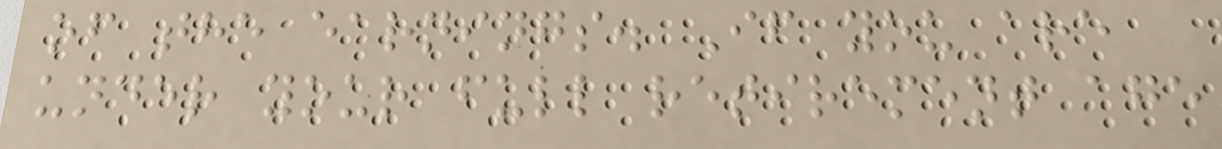of the earnings. If you are
under your full retirement age
